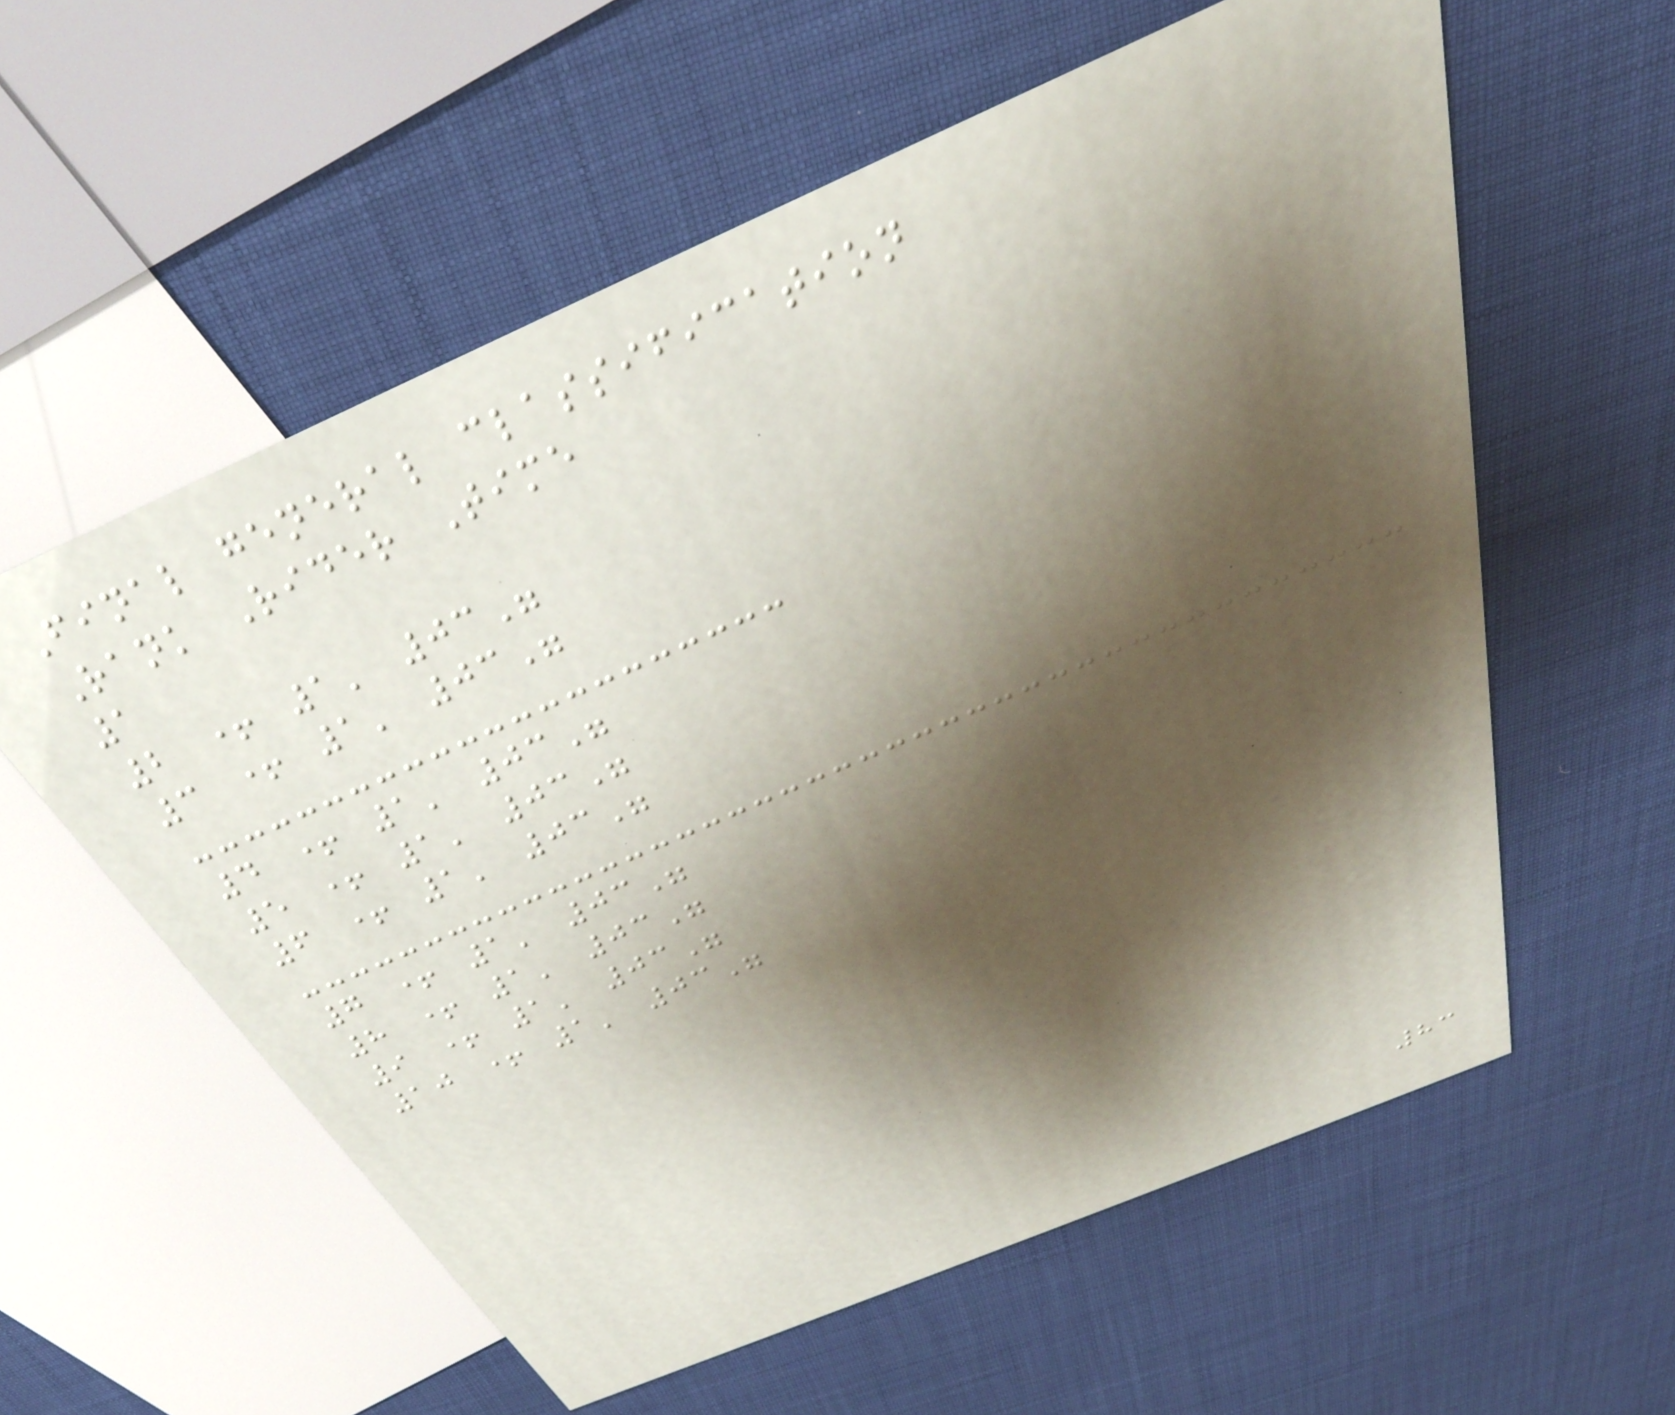Final general classification
Rank Rider Time
1
2 + 1' 03"
3 + 1' 03"
4 + 1' 03"
5 + 1' 03"
6 + 1' 03"
7 + 1' 03"
8 + 1' 03"
9 + 1' 03"
10 + 1' 03"
83
